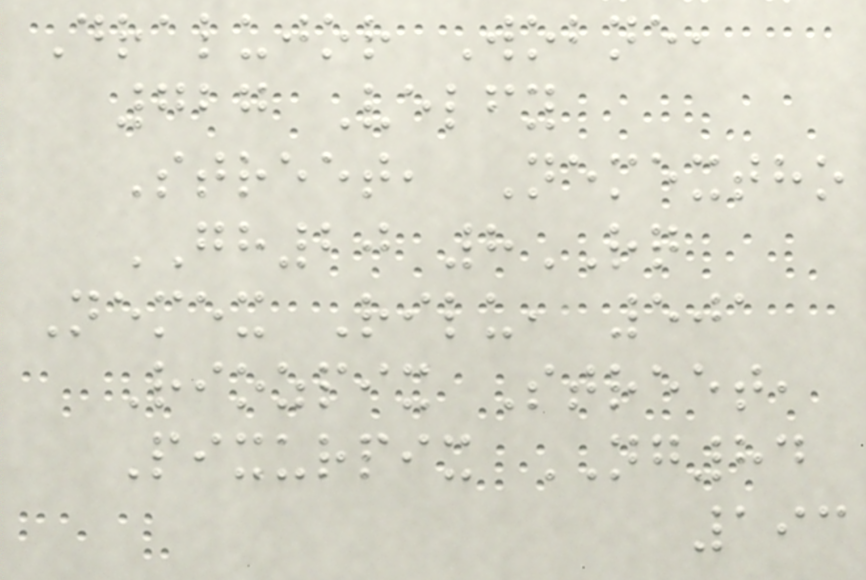Dralujor Wobne,
727 Velfy
Street, Nemextho
GH20 8RQ
Nemex Rilu, 501
Riozpix Street,
Pixurpix NG84
193
